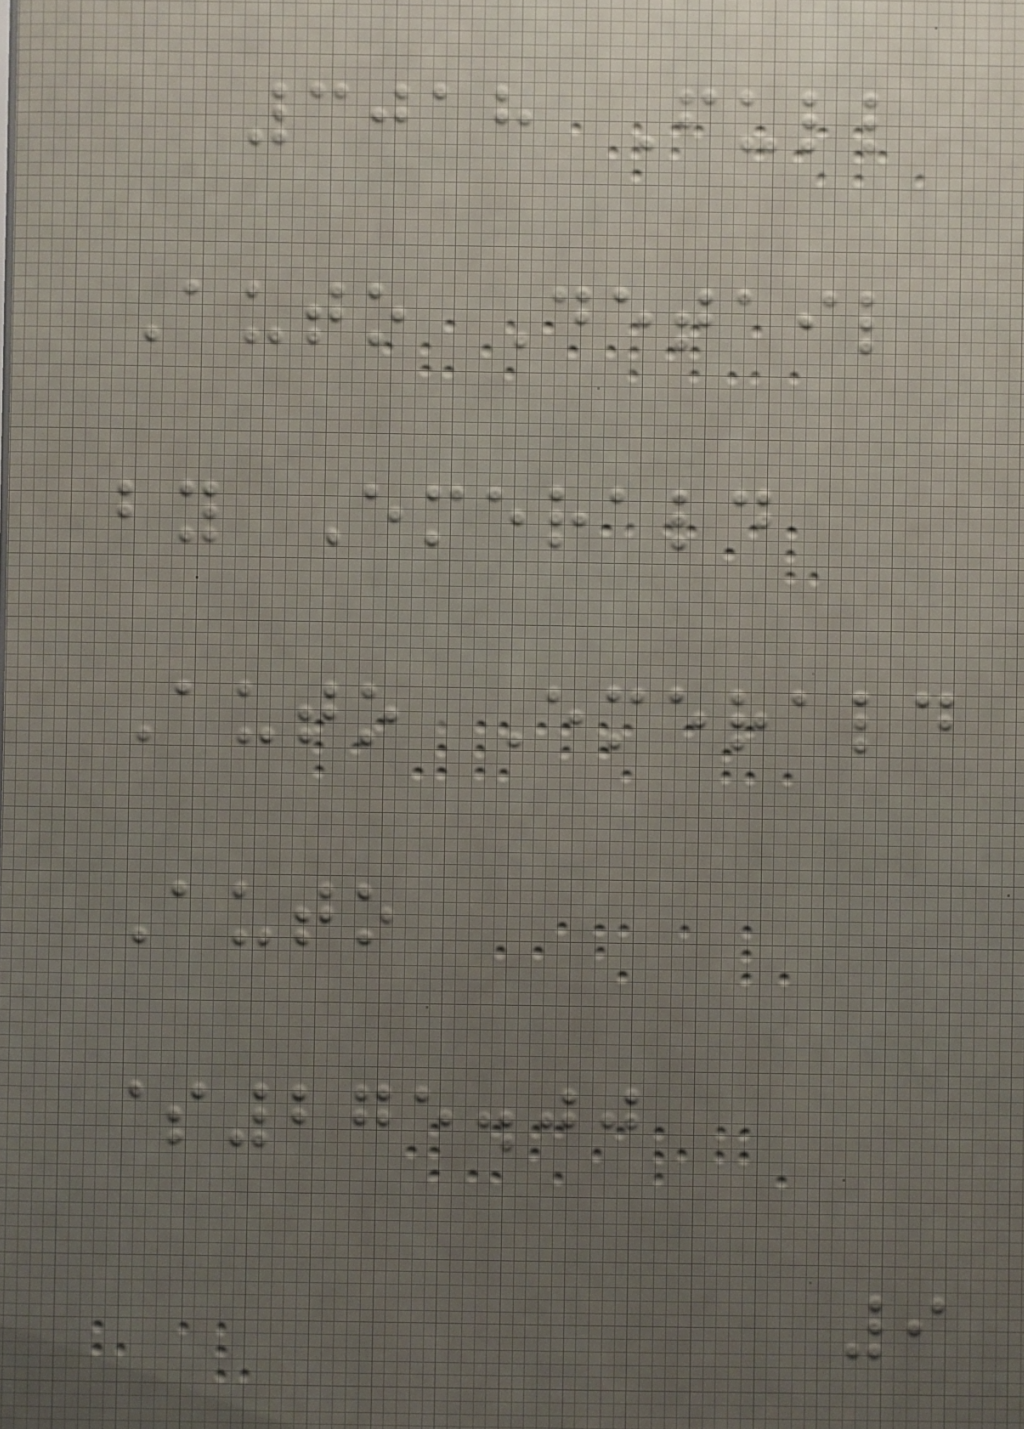3018 Full
Auto Detail
by Emerald
Auto Emerald
Auto
$275.00
9
